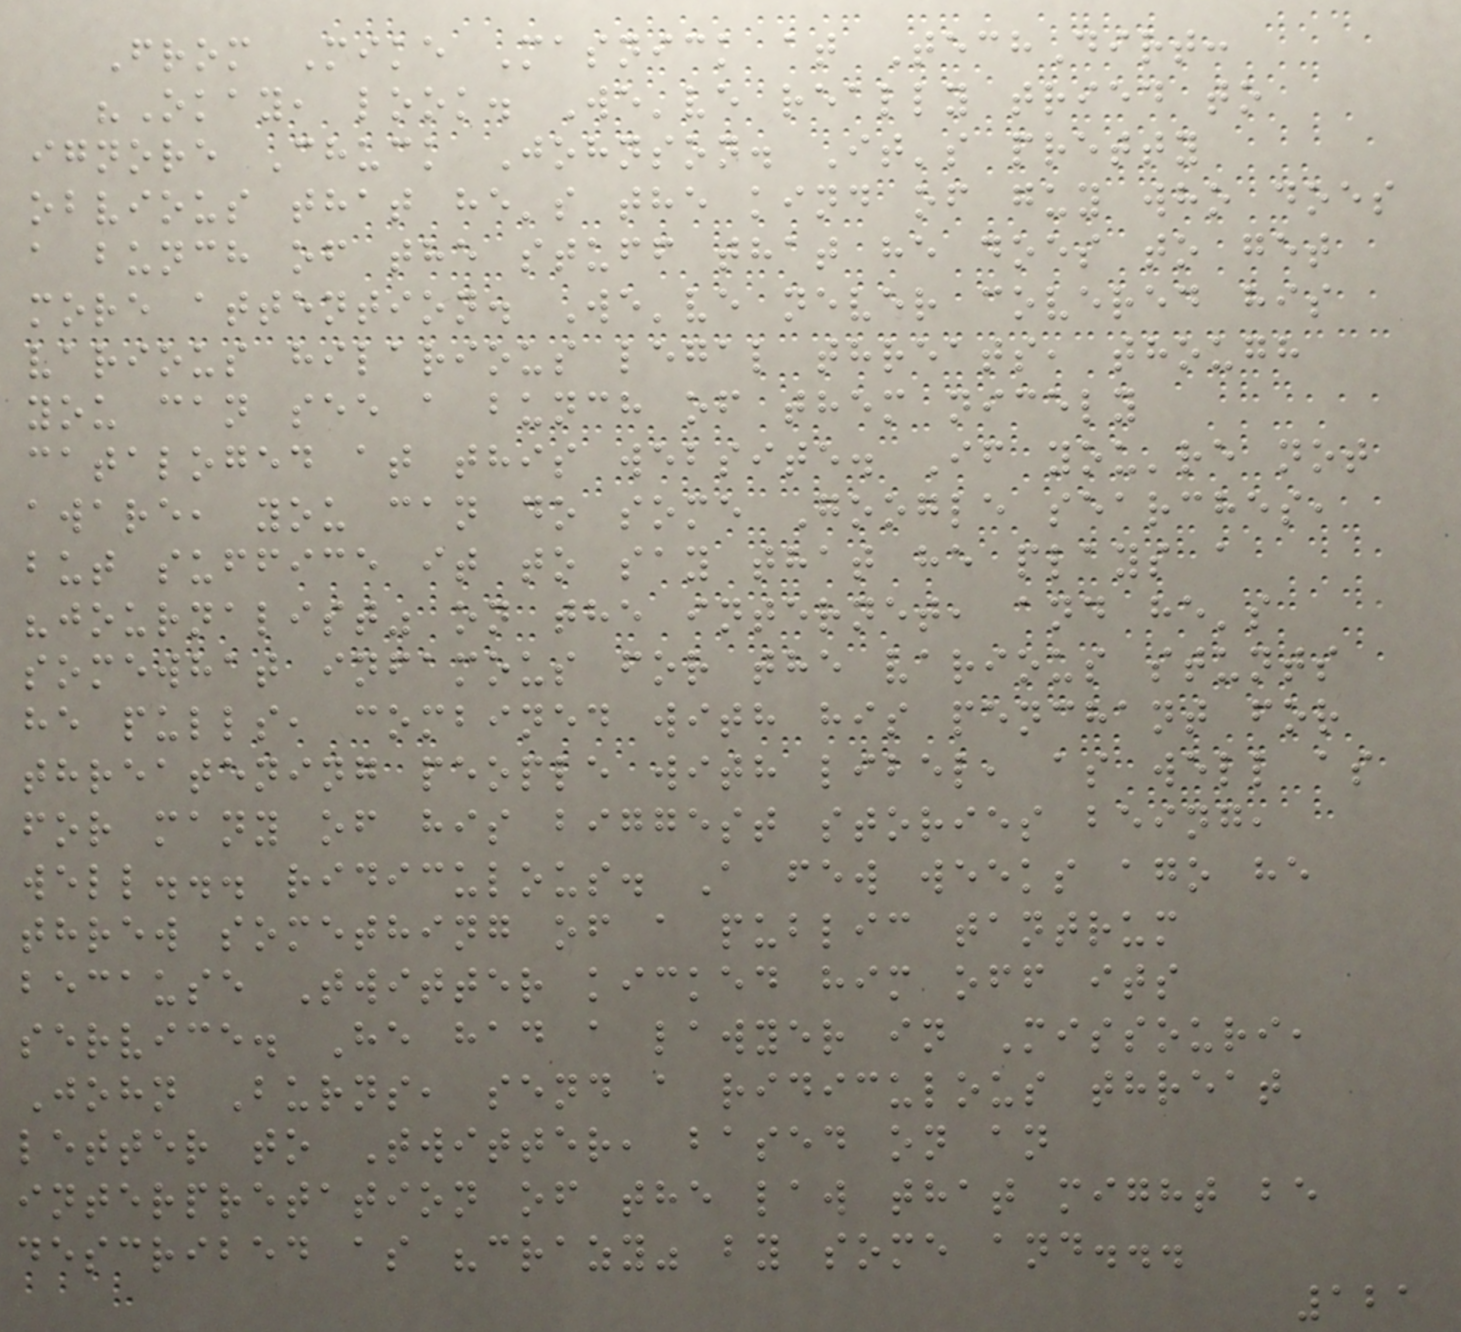From Mike Masnick at TechDirt:
"Okay, look. We've really tried to
ignore Chuck Johnson. It's pretty
obvious that he's the kind of guy who does
a bunch of the stuff that he does to get
more attention. We've never covered his
various hilarious legal threats, though
you can see a bunch of them nicely
cataloged at this website. If you're not
aware, you can do some Google searches,
but suffice it to say that he plays a
"journalist" on the internet, and he's
somewhat infamous for the various stunts
he pulls, combined with his penchant for
threatening people with libel, as well as
for many of his biggest stories being,
well... ridiculous. A few weeks ago he
threw something of a public tantrum
because Twitter kicked him off its
service. He had a lawyer in Missouri,
John Burns, send a ridiculous threat
letter to Twitter, based on an
interpretation of the law that might be
described as "crazy" by some and...
121
